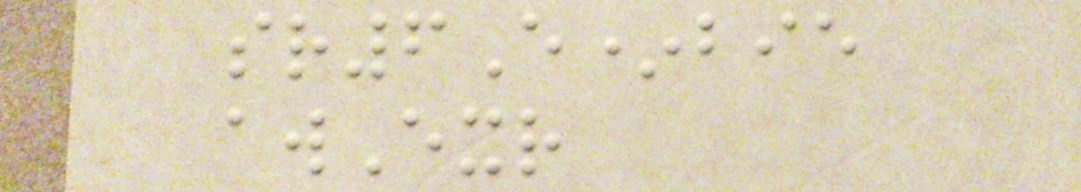sr6E*bie
awExr
